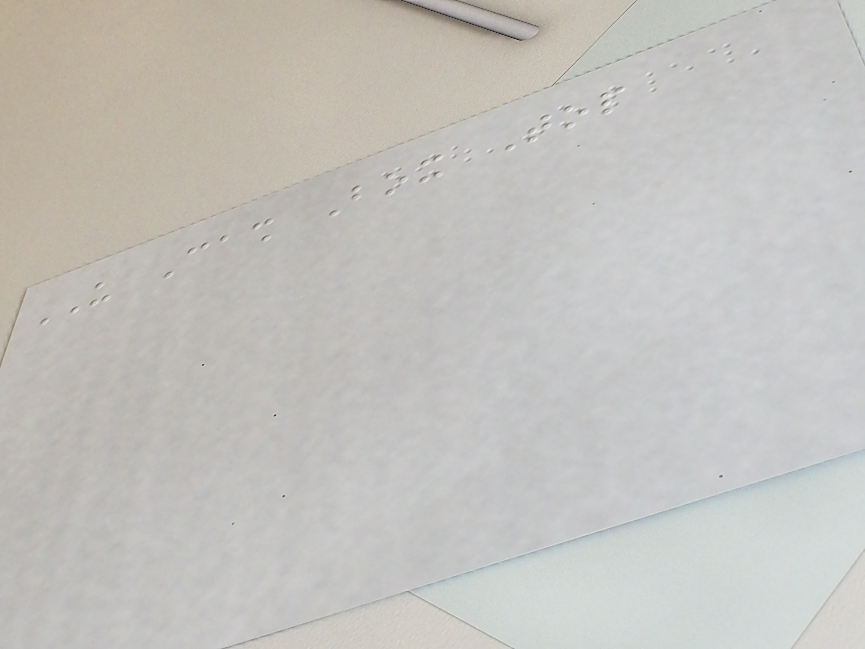US Cash Box Top
